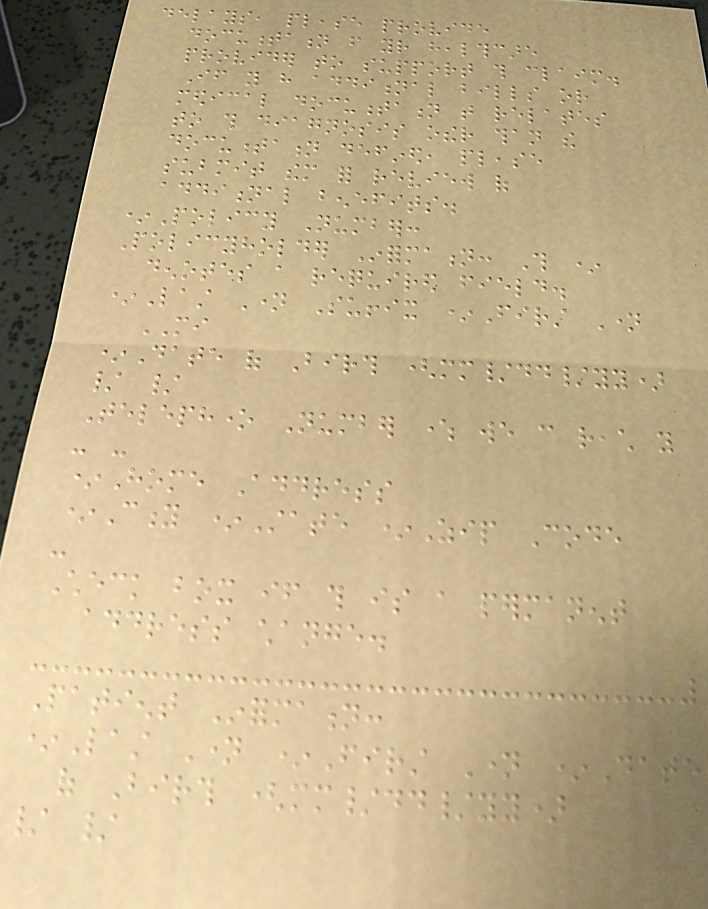delays, please provide
documentation from your healthcare
provider to support this claim.
If you have additional bills or
medical documentation that relates
to this diagnosis other than the
documentation defined, please
submit them for review of
additional benefits.
*Policy Number:
Policyholder Information: This *
denotes a required field.
*Last Name Suffix *First Name
MI
*Date of Birth (mm/dd/yy)
/ /
Telephone Number where we can reach you
- -
*Home Address
*City *State *Zip Code
-
Check box if this is a permanent
address change.
Patient Information:
*Last Name *First Name *Date
of Birth (mm/dd/yy)
/ /
